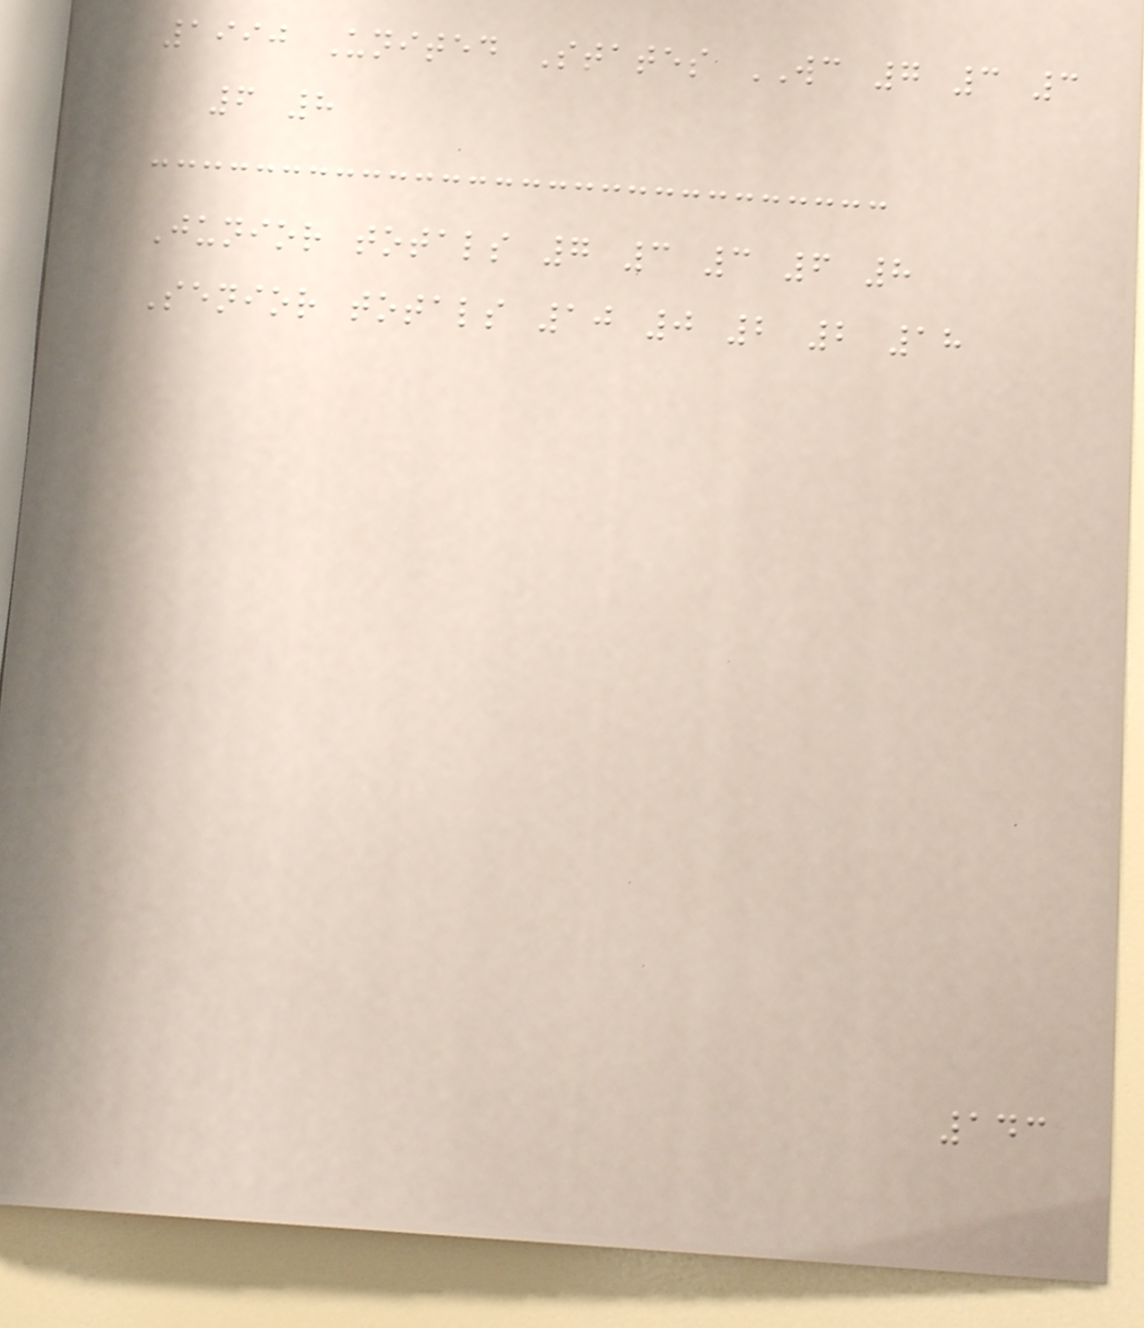1990 United States WC 7 3 3
6 8
Junior totals 7 3 3 6 8
Senior totals 10 0 2 2 18
143
